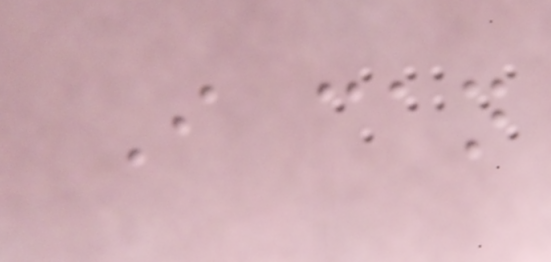I can
